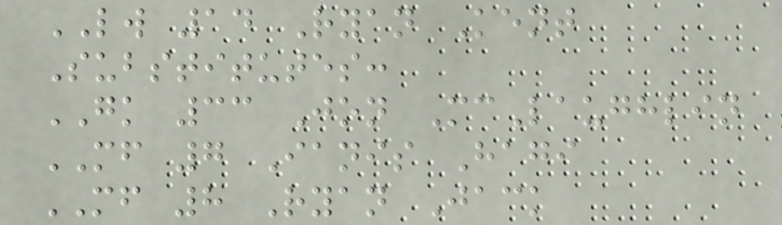LW 14 Ryan Kent
Substitutes:
GK 33 Jon McLaughlin
MF 7 Ianis Hagi
MF 8 Ryan Jack
